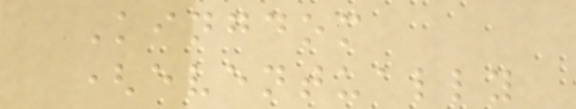Kingdom
(eventually
